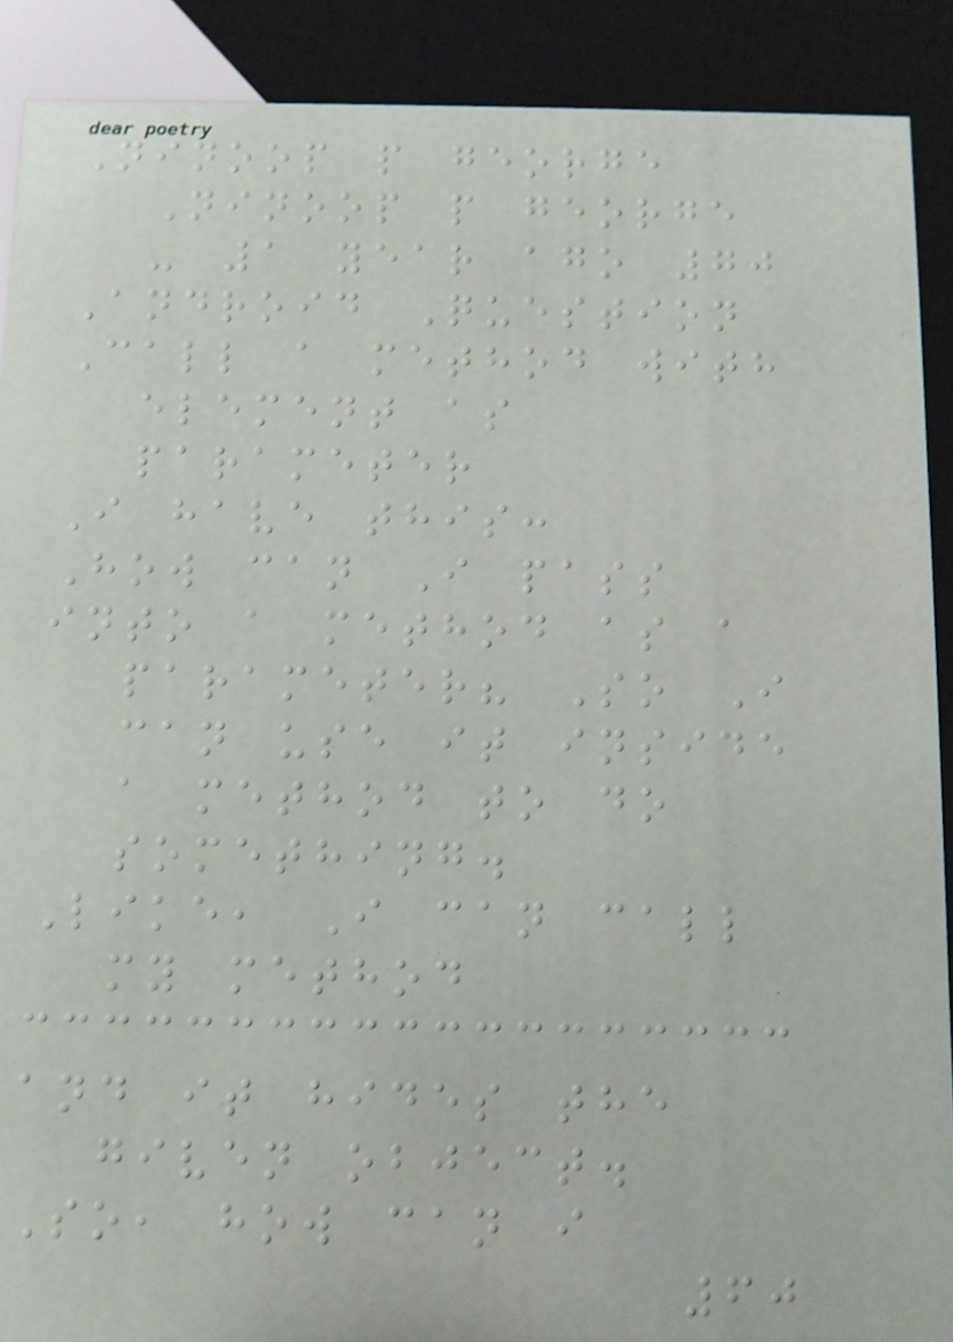Ninoop p george
Ninoop p george
- 1 year ago 70
Android Question
Call a method with
element as
parameter
I have this:
How can I pass
into a method as a
parameter? So I
can use it inside
a method to do
something.
Like, I can call
my method
and it hides the
given object.
So, how can i
60
